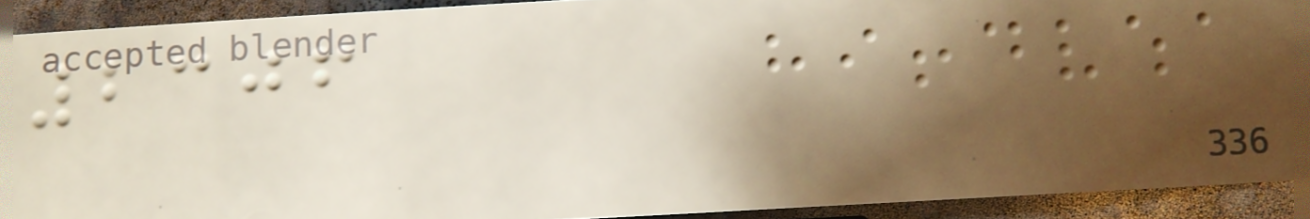2306
